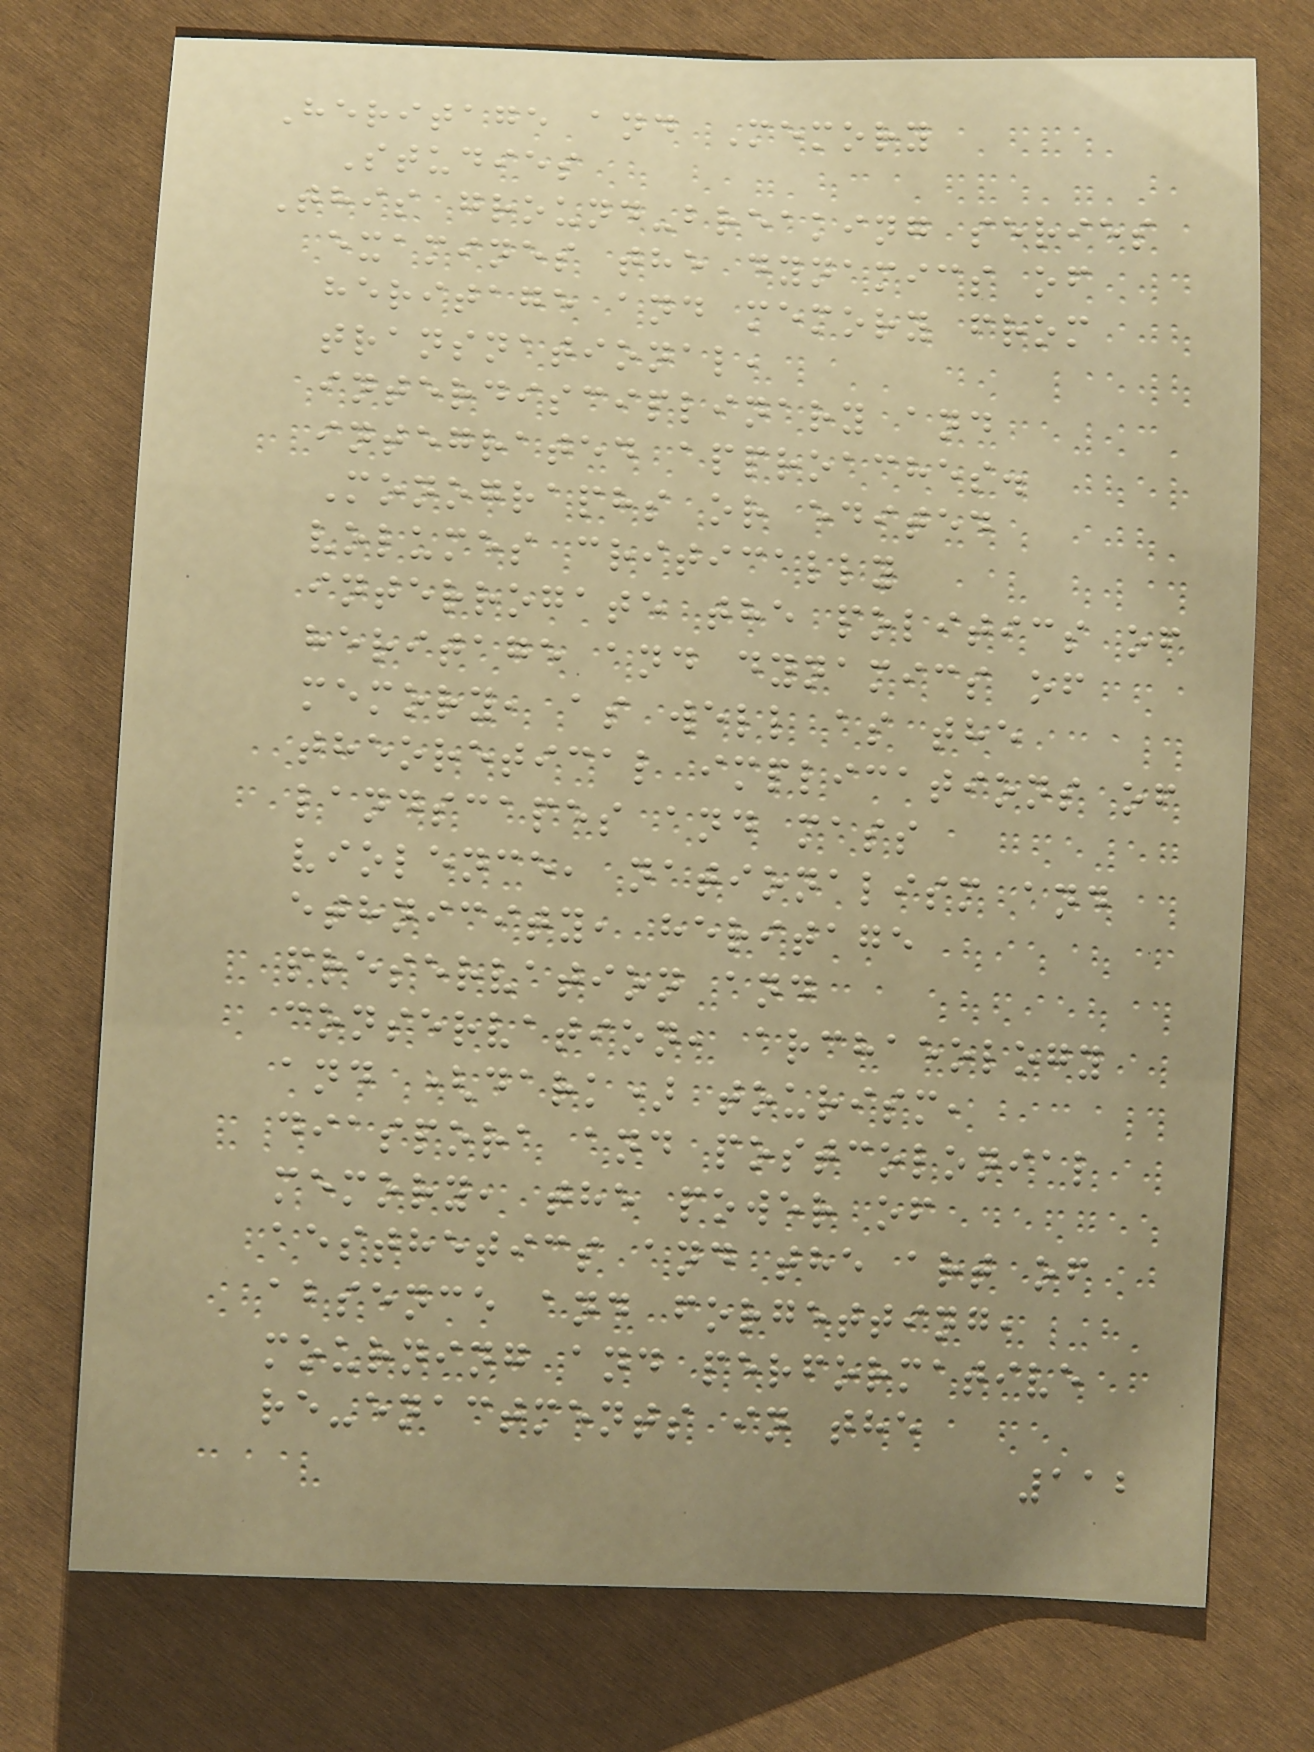Heritage and Memory
Studies
This ground-breaking series
examines the dynamics of
heritage and memory from
transnational,
interdisciplinary and
integrated approaches.
Monographs or edited
volumes critically
interrogate the politics of
heritage and dynamics of
memory, as well as the
theoretical implications of
landscapes and mass
violence, nationalism and
ethnicity, heritage
preservation and
conservation, archaeology
and (dark) tourism,
diaspora and postcolonial
memory, the power of
aesthetics and the art of
absence and forgetting,
mourning and performative
re-enactments in the
112
